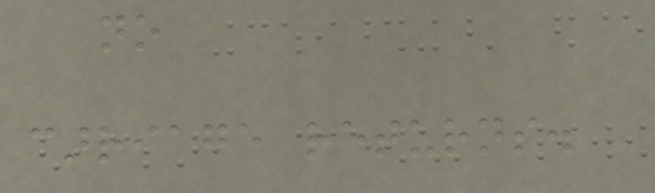no
carriage returns.
